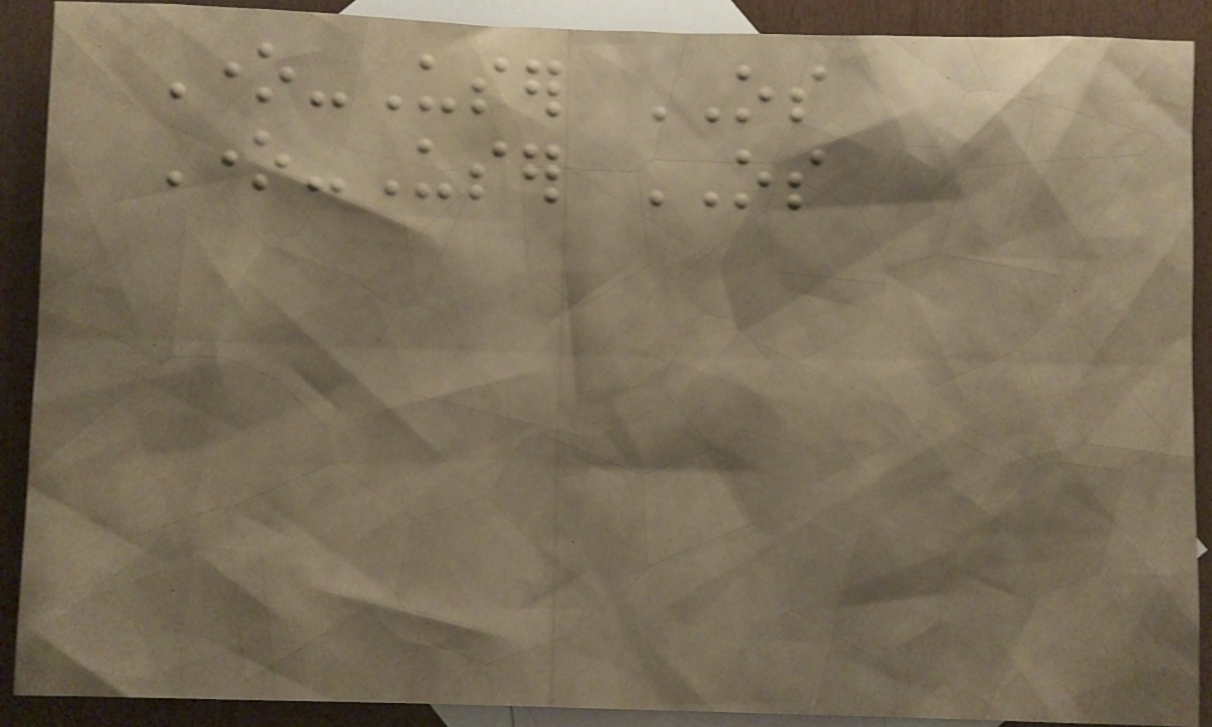One-User OS
One-User OS
